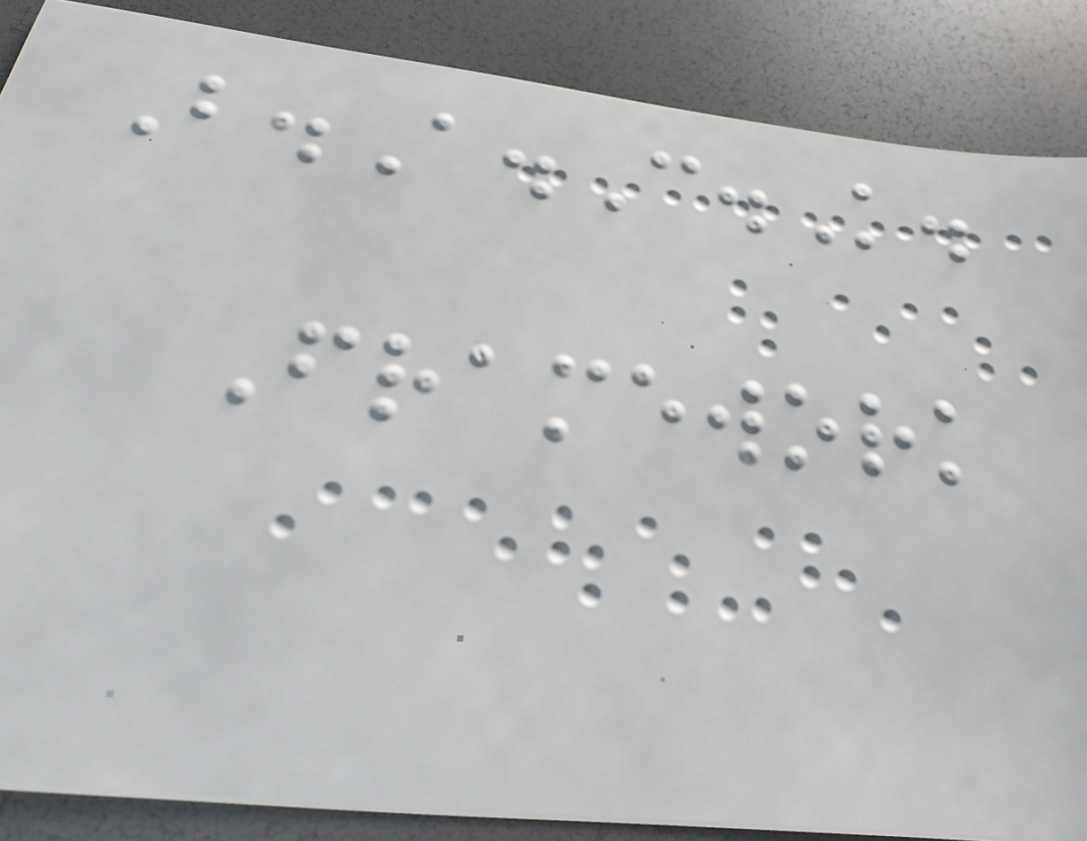B.A.C.K.
Framework
